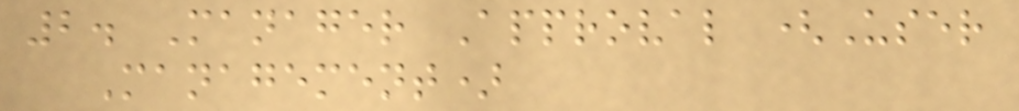2. Manager Approval (User
Management)
